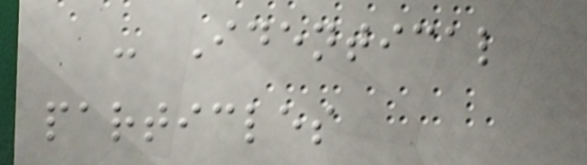- Identical
particles
